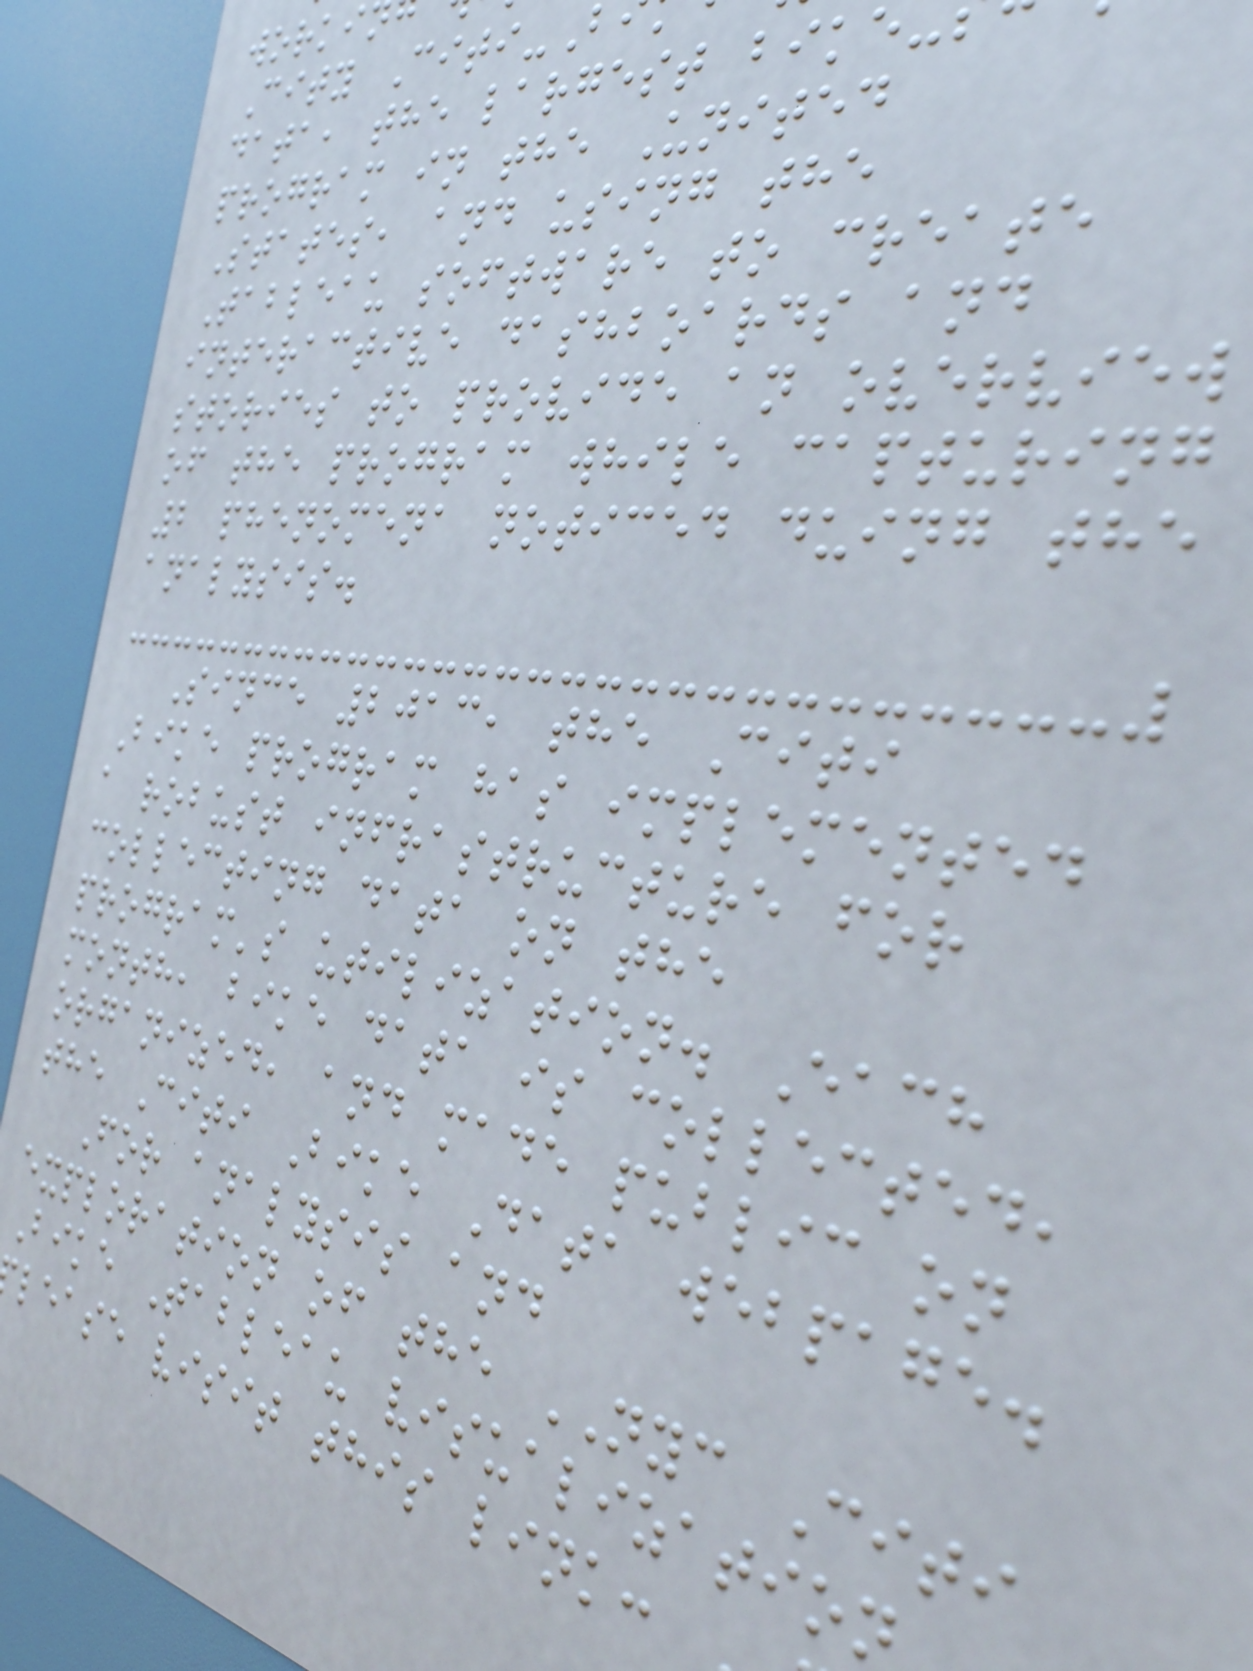City Citi-B
data, the largest bike
program in the United
States, and using the
Tableau software to create
interactive dashboards and
stories to provide an overview
of the program while capturing
2 phenomena noticed duing the
analysis.
Since 2013, the Citi
Bike program has implemented
a robust infrastructure for
collecting data on the
program's utilization. Each
month, bike data is collected,
organized, and made public on
the Citi Bike Data webpage.
For analysis and
exploration of the NYC Citi
Bike Tableau visualization
lease visit this link:
